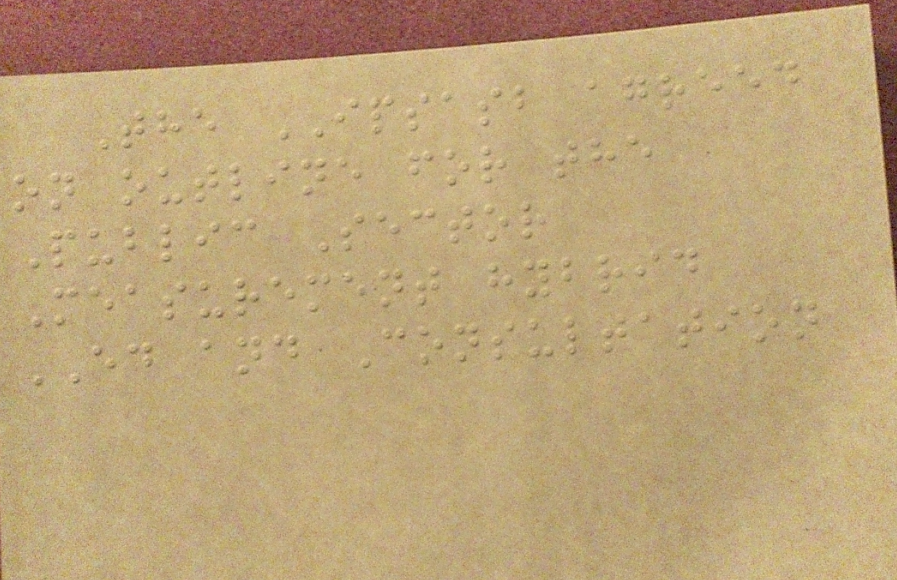The IPSASB agreed
on outline for the
Public Sector
Measurement hybrid
ED and Consultation
